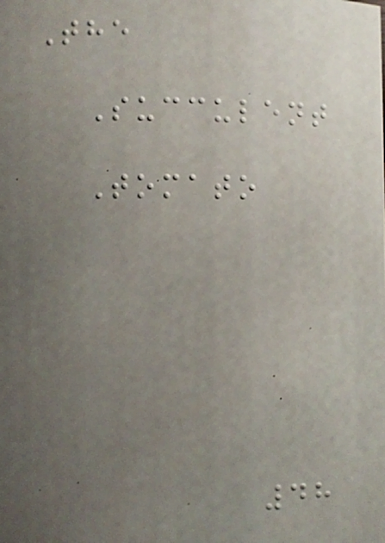The
Succulent
Tomato
48
